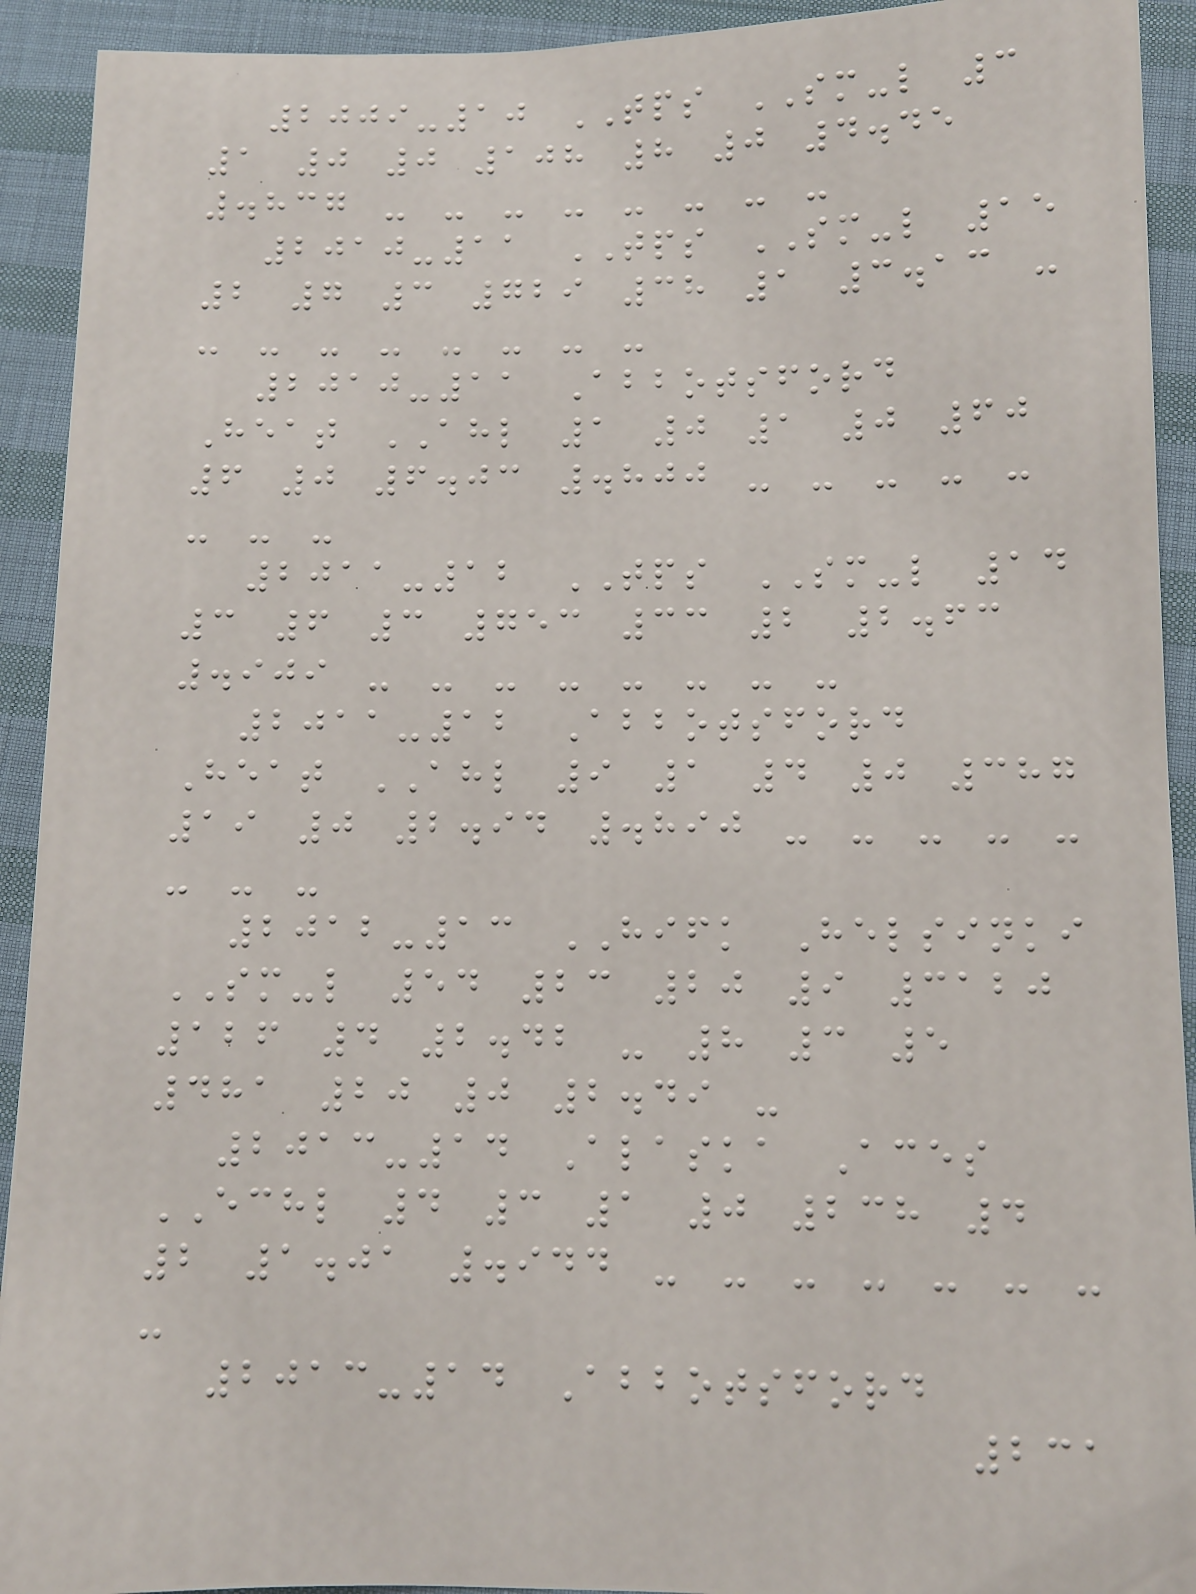2009-10 TPS SM-l 3
1 0 0 108 8 0 4.45
.837 - - - - - - - -
2010-11 TPS SM-l 15
2 7 3 729 38 1 3.13 -
- - - - - - - -
2010-11 Abbotsford
Heat AHL 1 0 1 0 60
6 0 6.03 .800 - - - - -
- - -
2011-12 TPS SM-l 14
3 6 3 753 33 2 2.63
.909 - - - - - - - -
2011-12 Abbotsford
Heat AHL 9 1 4 0 387
19 0 2.94 .890 - - - - -
- - -
2012-13 HIFK Helsinki
SM-l 54 23 20 9 3120
126 4 2.42 - 8 3 5
481 20 0 2.49 -
2013-14 Alaska Aces
ECHL 4 3 1 0 238 4
2 1.01 .944 - - - - - - -
-
2013-14 Abbotsford
231
